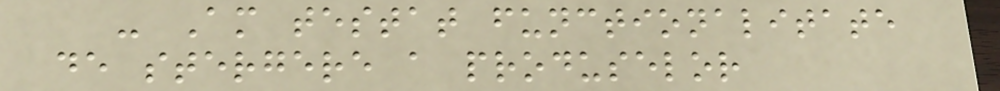- Am testat functionalitate
de stergere a produselor
